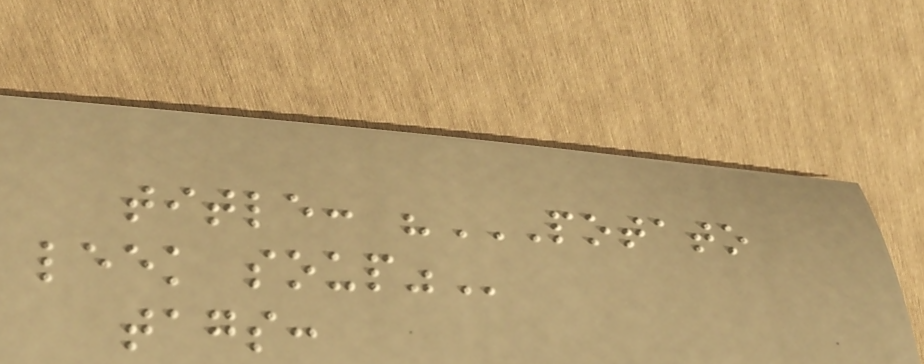title: "POTATO
LEEK SOUP"
tags:
